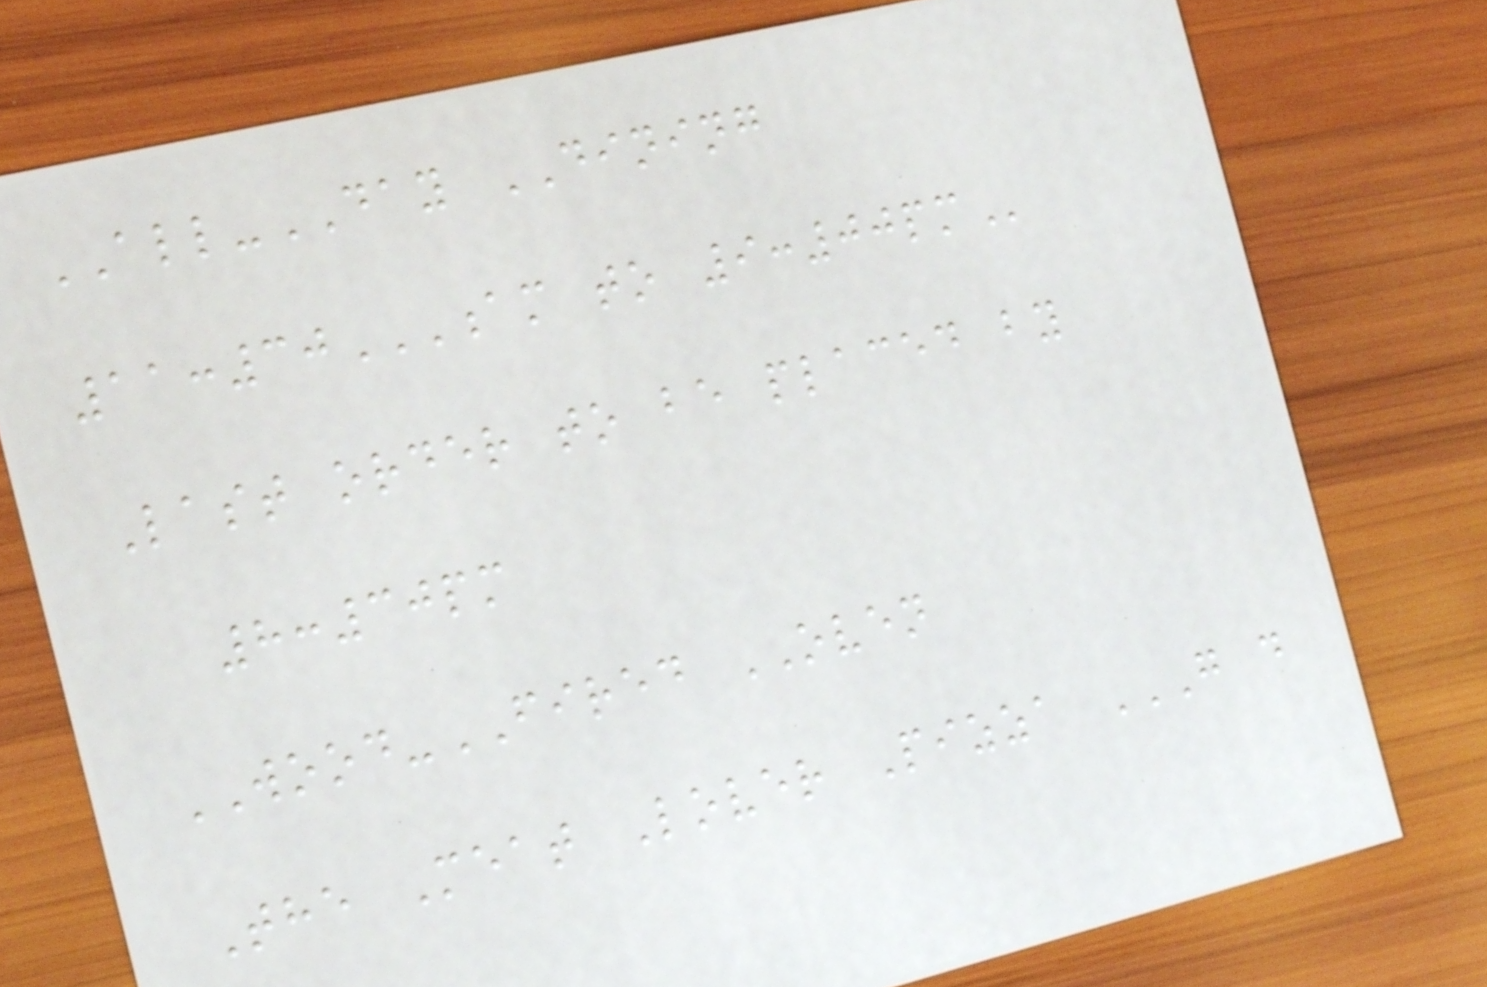ALL-DAY DINING
11:30AM TO 9:00PM
Last order to be placed by
8:30pm
WOOD-FIRED OVEN
The Meat Lover Pizza G D
